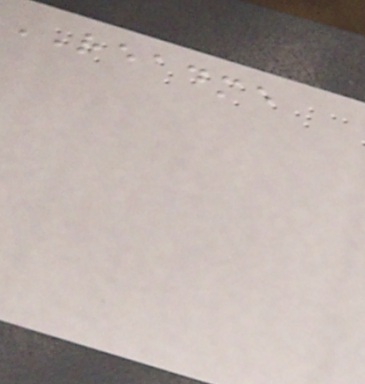README
